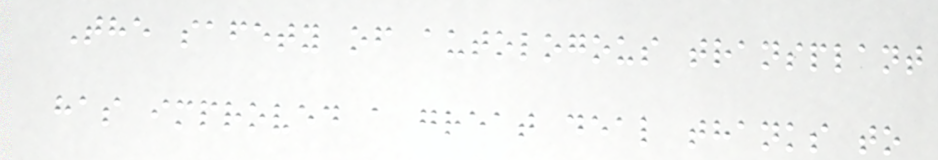The safety of autologous transplant
has improved a great deal thanks to
